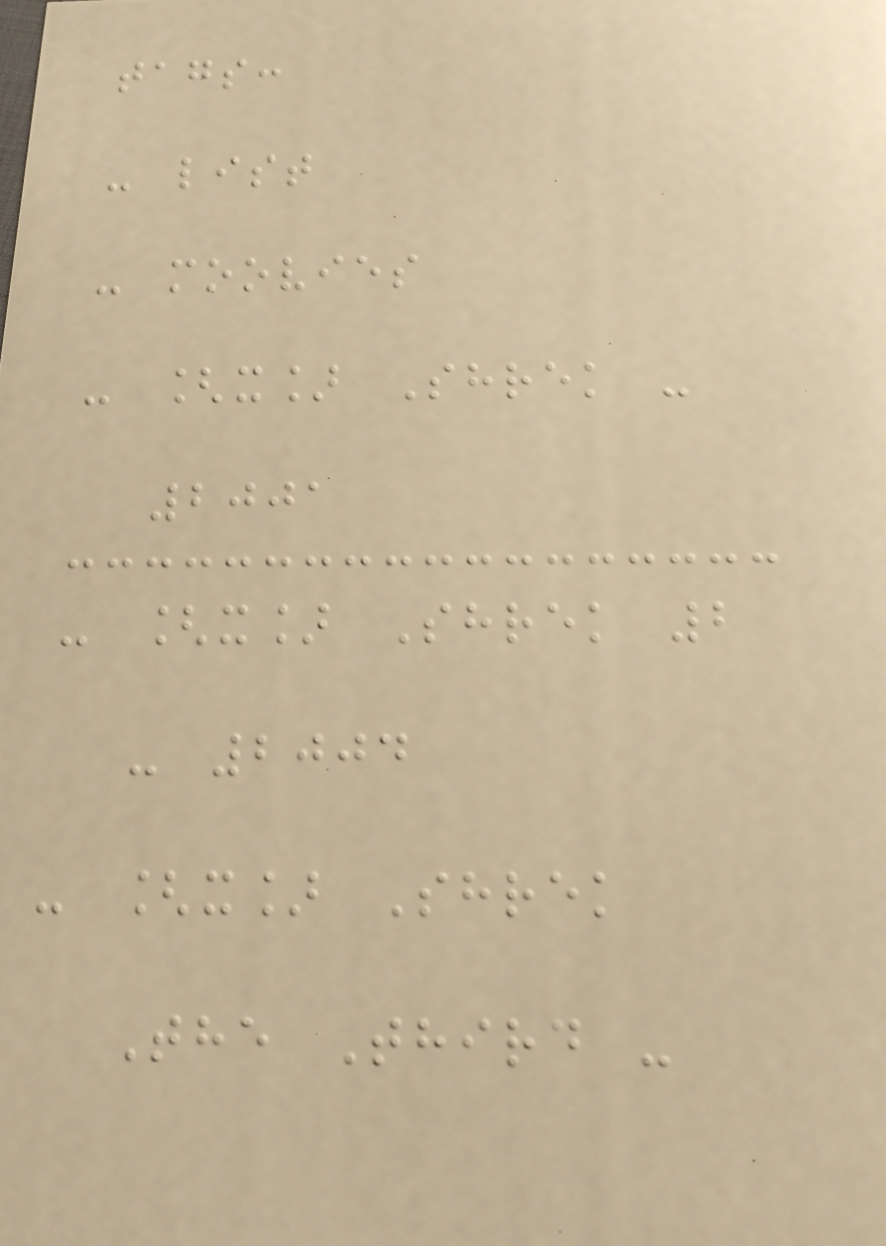tags:
- list
- moovies
- [x] Shrek -
2001
- [x] Shrek 2
- 2004
- [x] Shrek
The Third -
